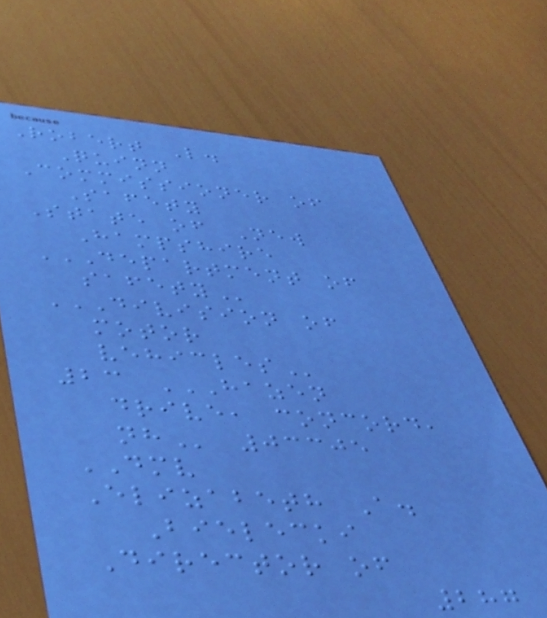Robert L.
Quinn
Commissioner of
Safety
State of New
Hampshire
DEPARTMENT OF
SAFETY
DIVISION OF
MOTOR
VEHICLES
23 HAZEN
DRIVE, CONCORD,
NH 03305
DMV
Elizabeth A.
Bielecki
Director of
287
